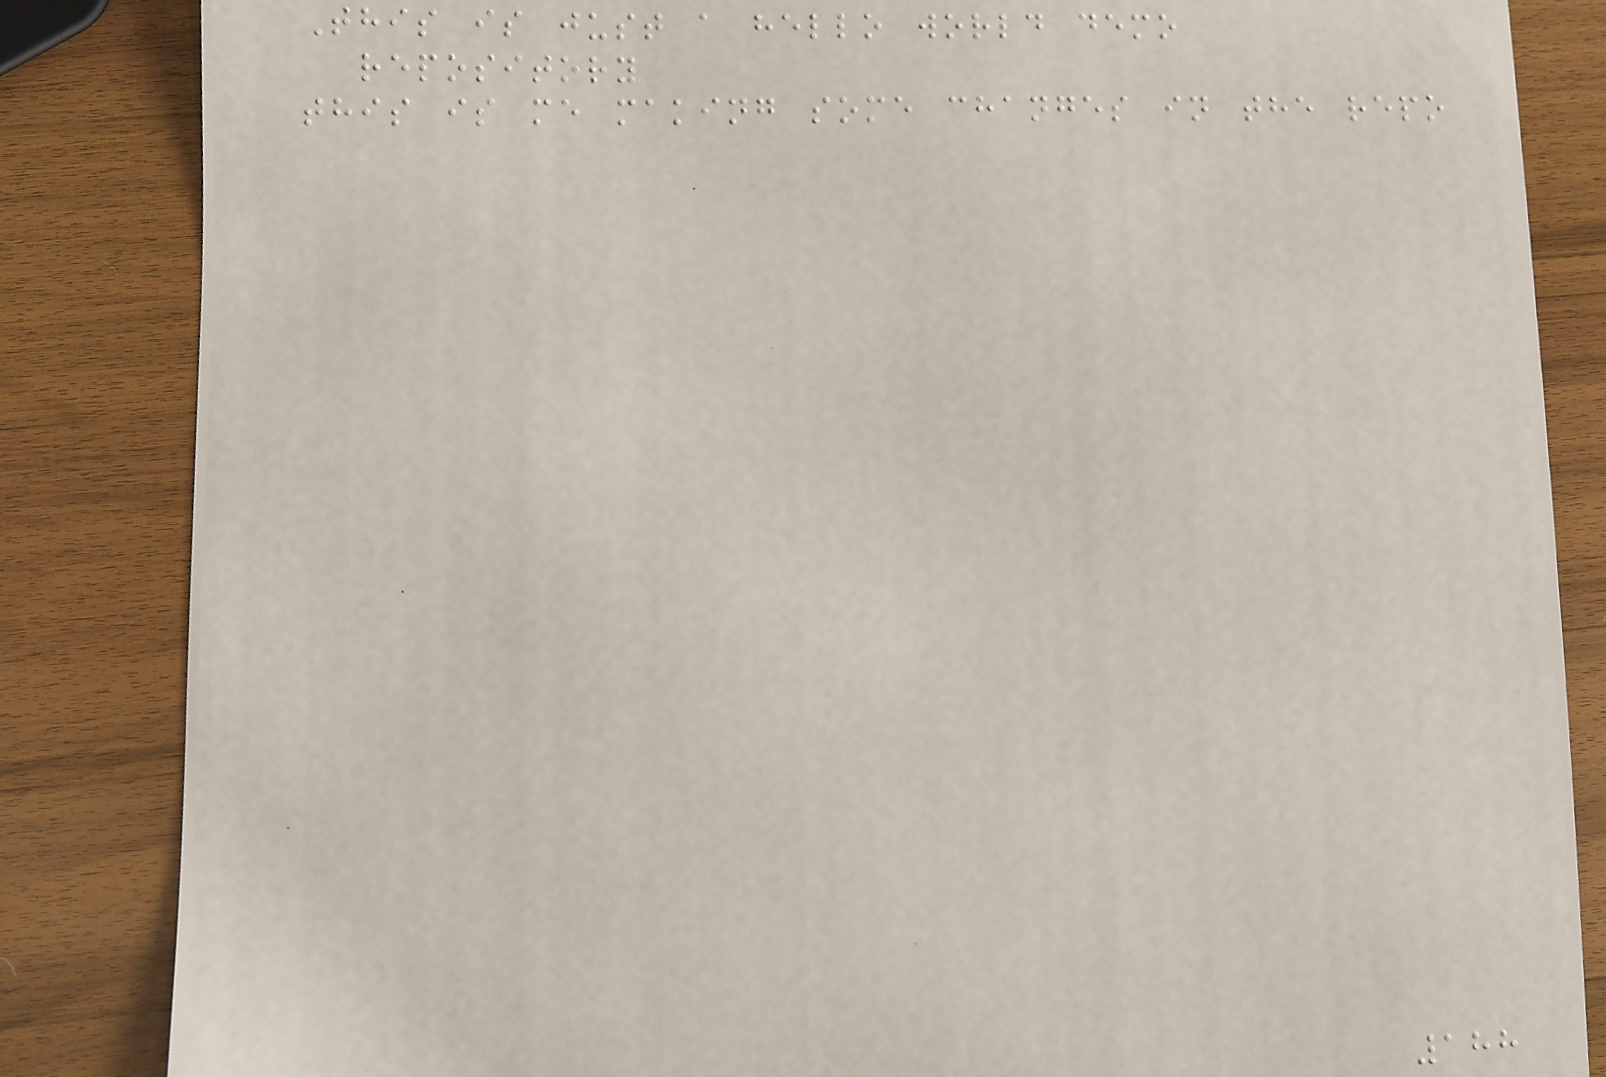This is just a hello world demo
repository
this is me making some changes in the repo
188
